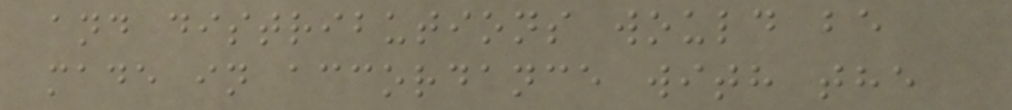and distributions would be
made in accordance with the
